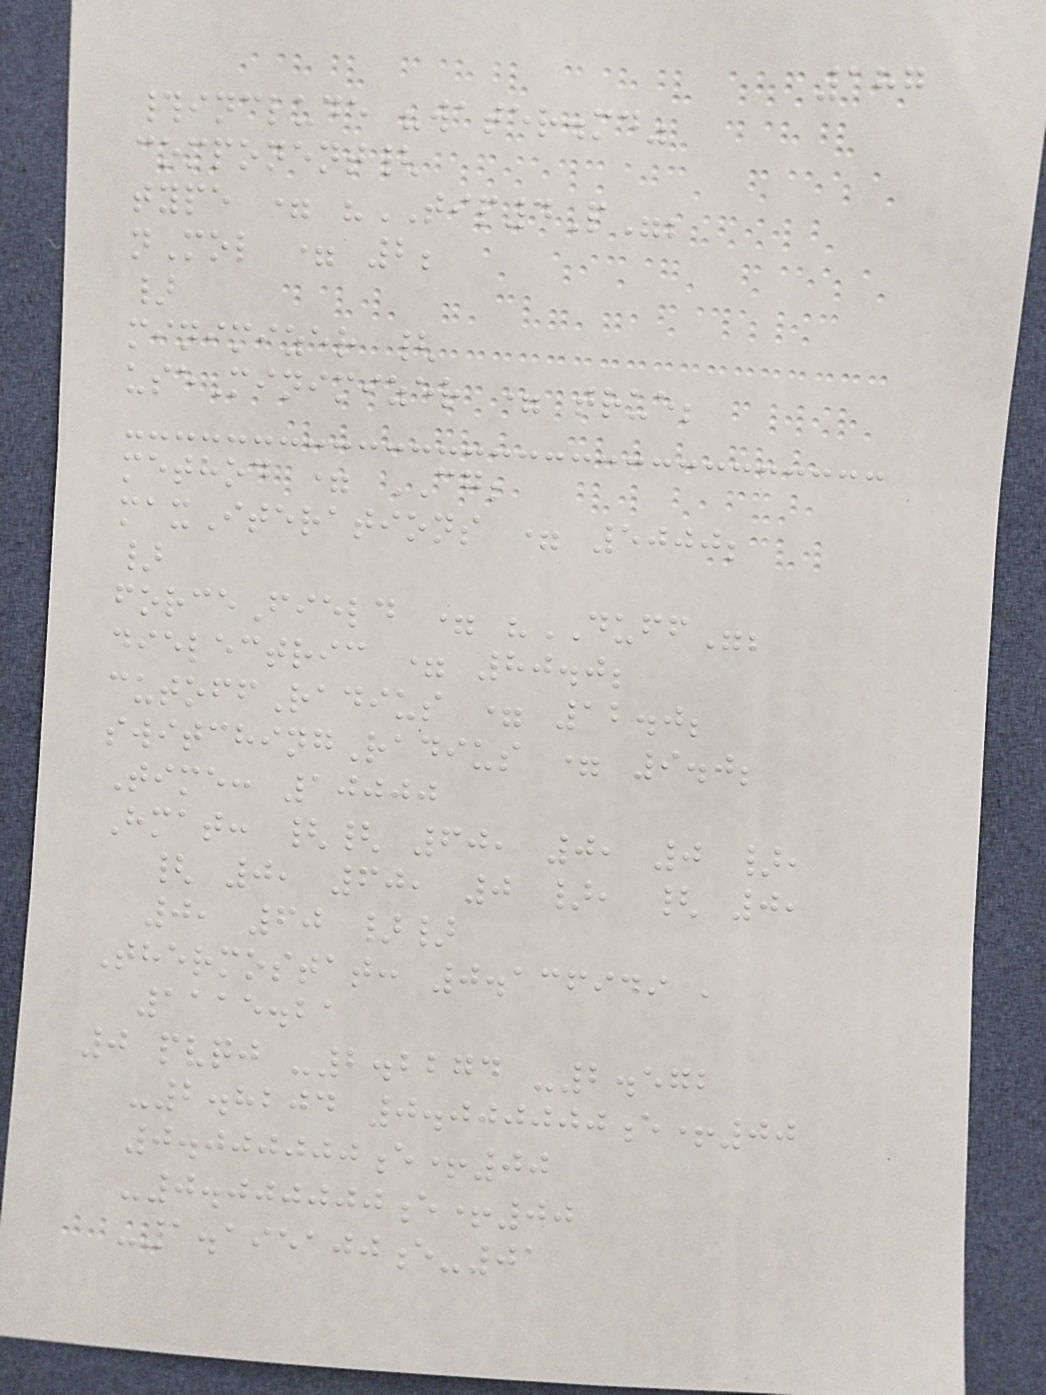187
#include "water.md"
component{
type = "TIP4P";
nMol = 2;
}
minimizer {
useMinimizer = true;
method = CG;
maxIterations = 5000;
}
forceField = "DUFF";
dielectric = 80.0;
cutoffRadius = 12.0;
switchingRadius = 9.0;
Time: 10000
Hmat: {{ 60, 0, 0 },
{ 0, 60, 0 }, { 0,
0, 60 }}
Thermostat: 0.136949 ,
1115.21
0 pvqj -2.2274 -2.572
-2.8204 0.000000e+00
0.000000e+00
-0.000000e+00
-1.195100e-01
